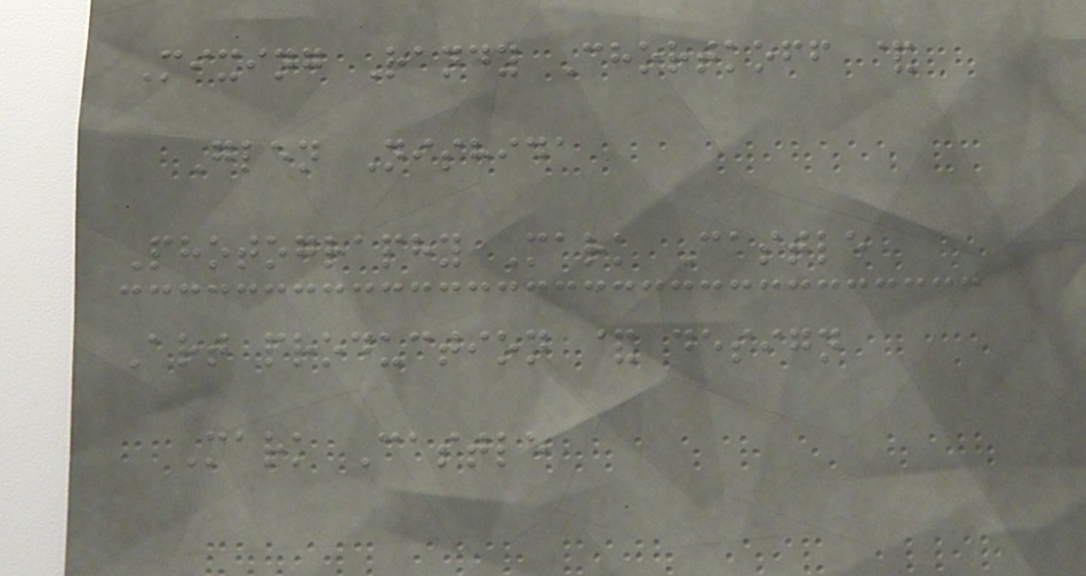Mixing Randy Chortkoff &
Glen Nishida
Photography Mark Castle
Art production & design
Mark Castle
